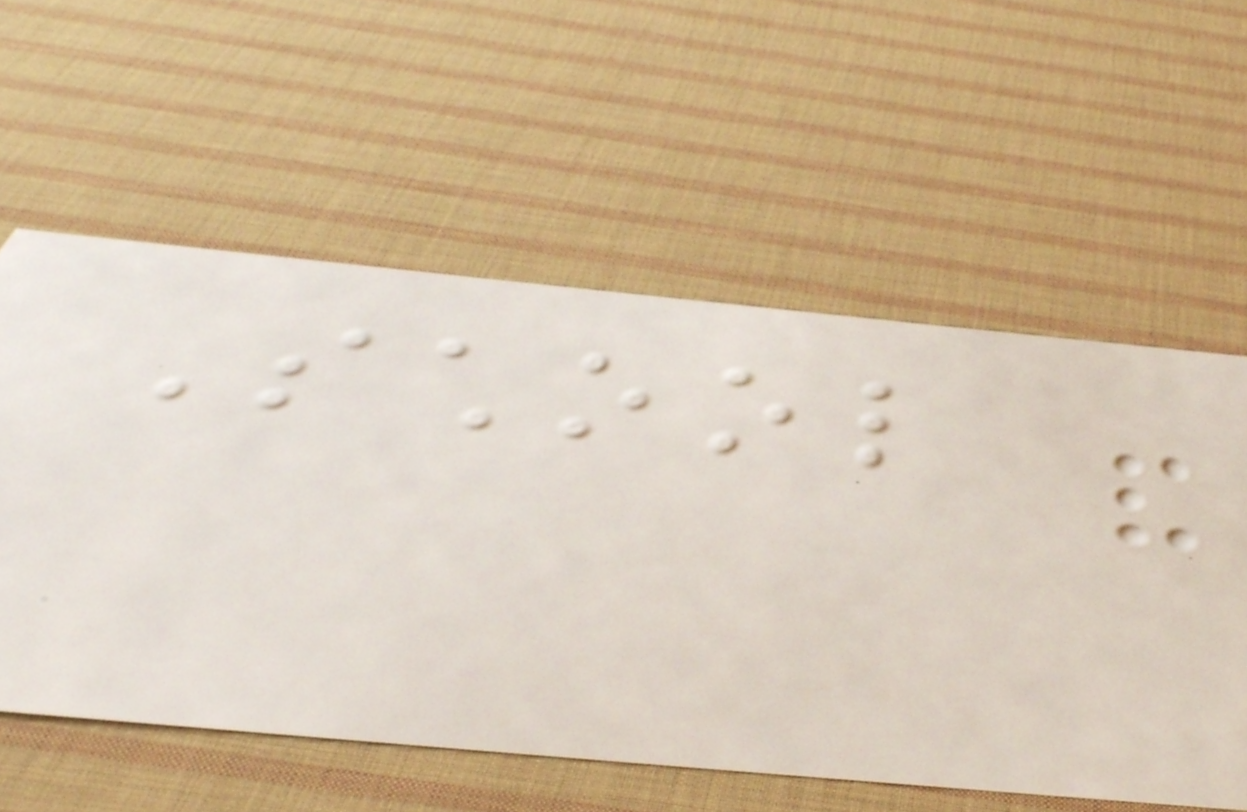School
